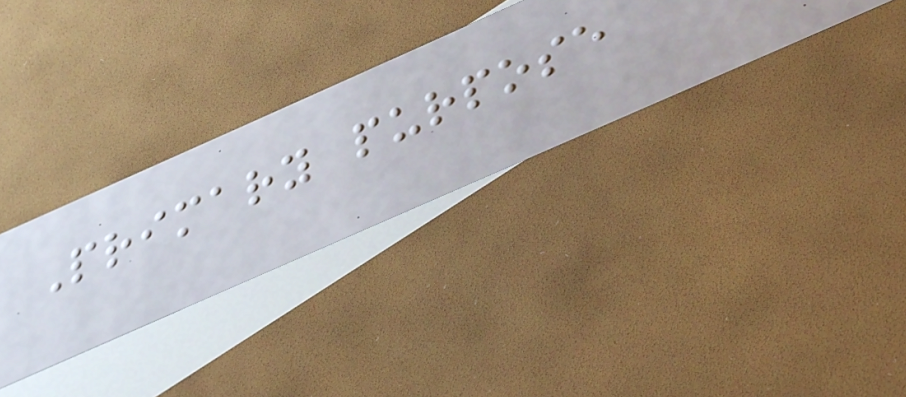Primary purpose
